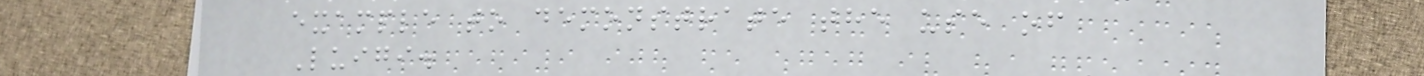example to demonstrate the use of
Luigi.
